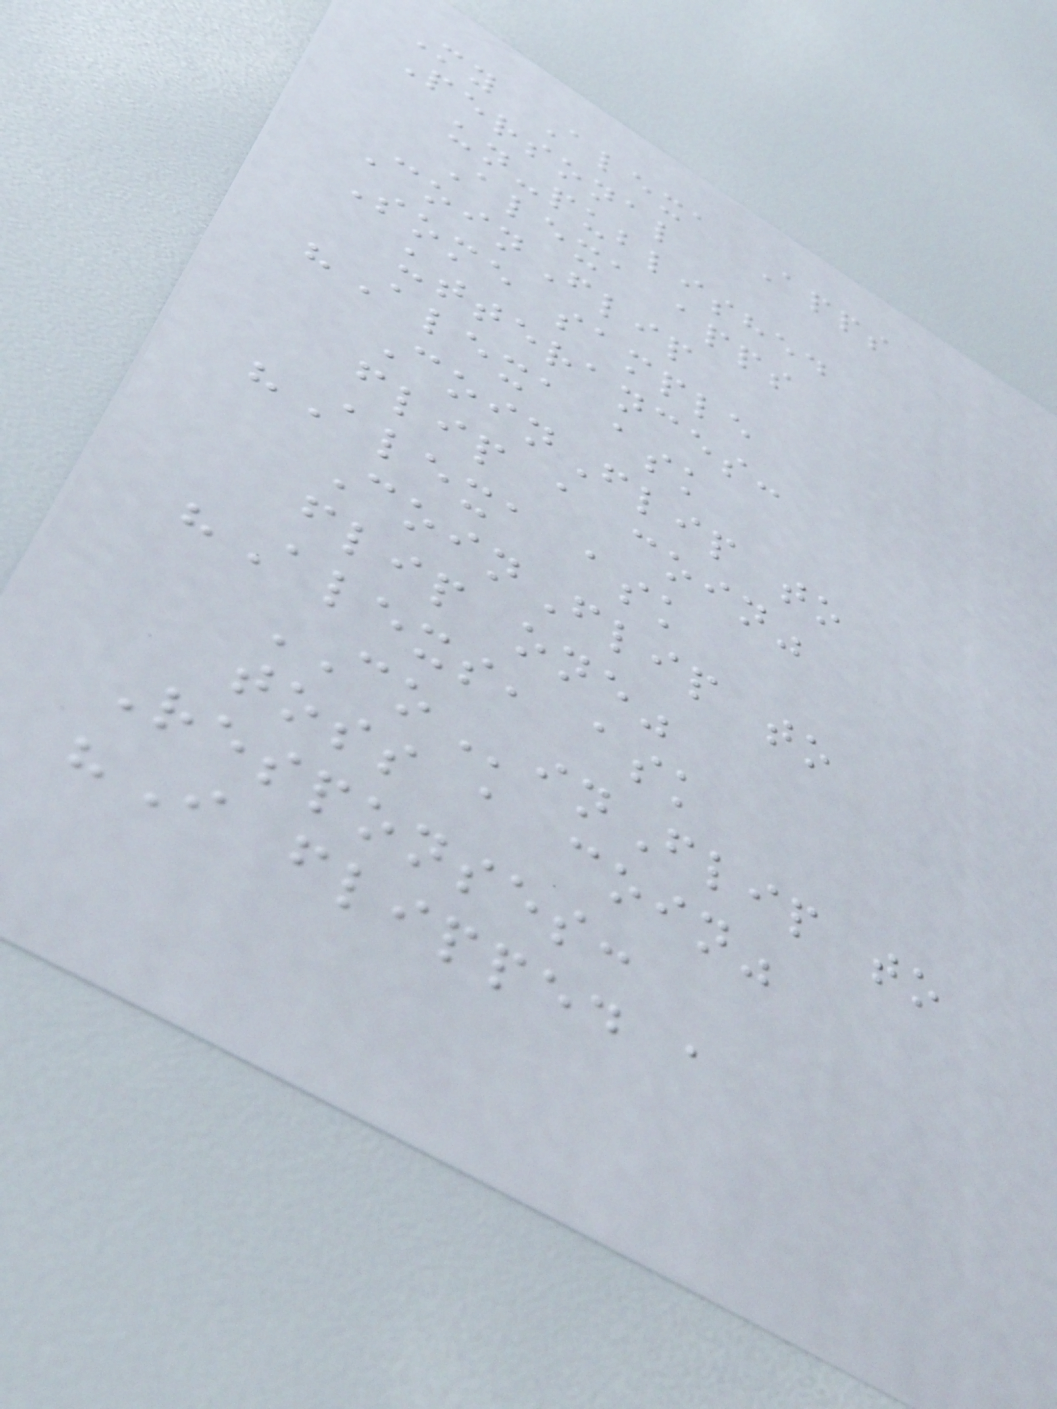My Alexa Apps
Personal
un-published
Alexa apps
CoinFlip
Some sample
utterances:
"Alexa ask
CoinFlip to
flip a coin"
"Alexa ask
CoinFlip to
flip one"
"Alexs, ask
COinFlip to
toss a coin"
Responses:
"I flipped a
